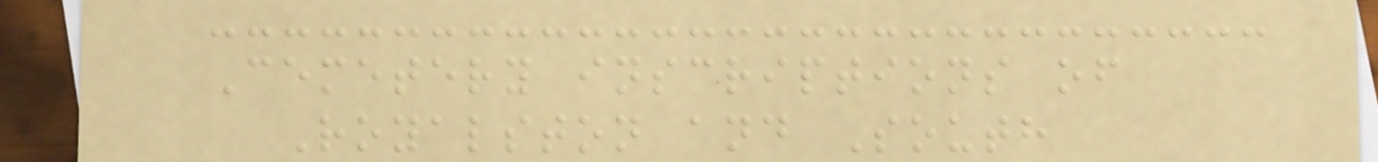Cemetery inscriptions of
Royalston and South
